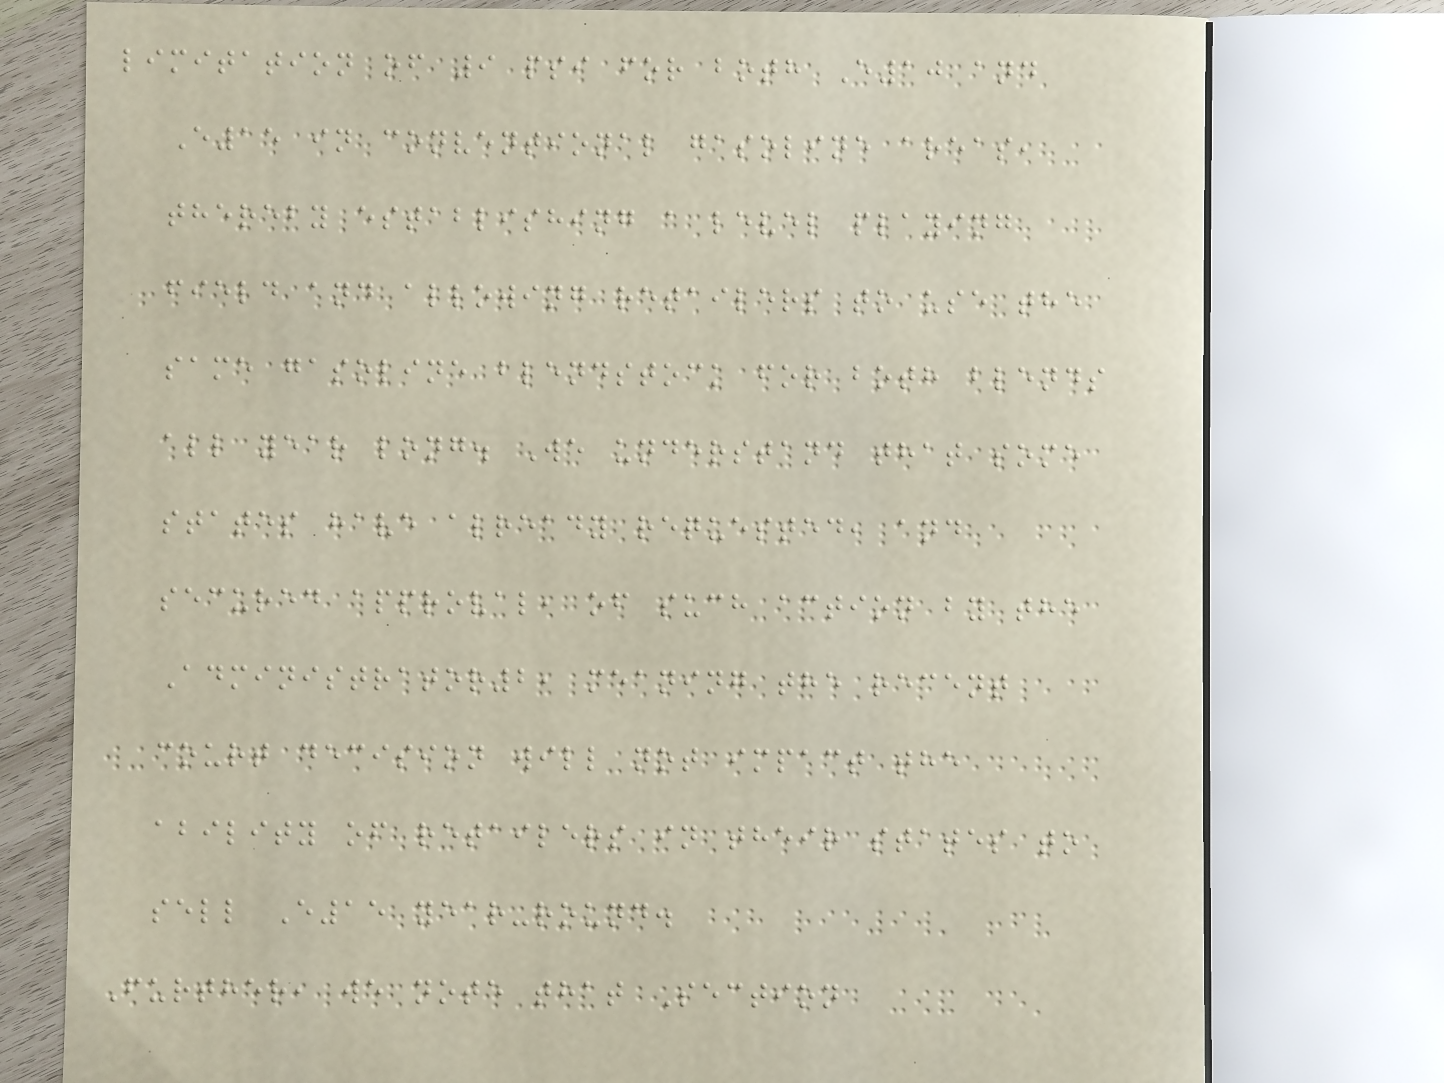limitation of 9 psi for both E10 and
E15 in conventional gasoline areas,
thereby establishing a level playing
field and allowing retailers to use the
same gasoline blendstock for both blends
all year long. We understand that some
states have already requested, and
secured approval, of such action by the
Administrator2, meaning the recent
court decision will not impact the
ability of retailers in their states to
sell E15 year-round.
Further, we note that Section
